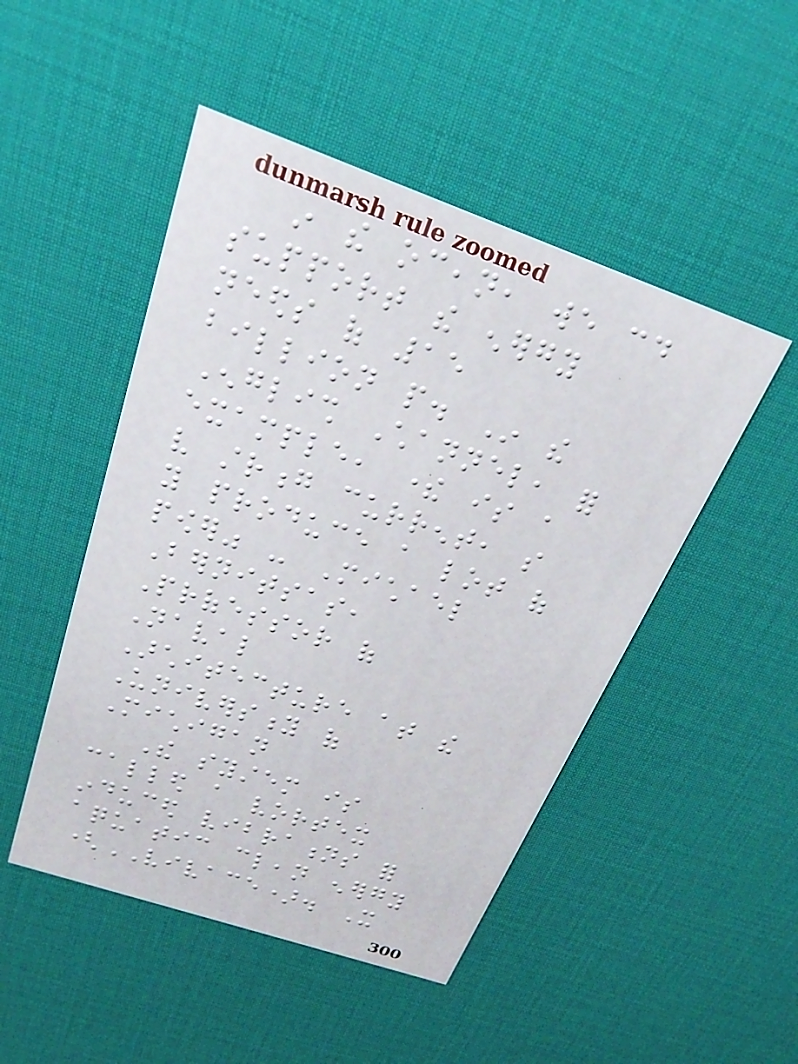in the ocean, we could
support the energy
needs of 15
billion people. In the
English Channel, for
example, there is a
very strong current, so
you produce a lot of
power" - Michael
Bernitsas,
Professor of
Naval
Architecture at the
University of
Michigan
The system is
called a vortex
induced vibrations for
aquatic clean energy
(VIVACE). It
